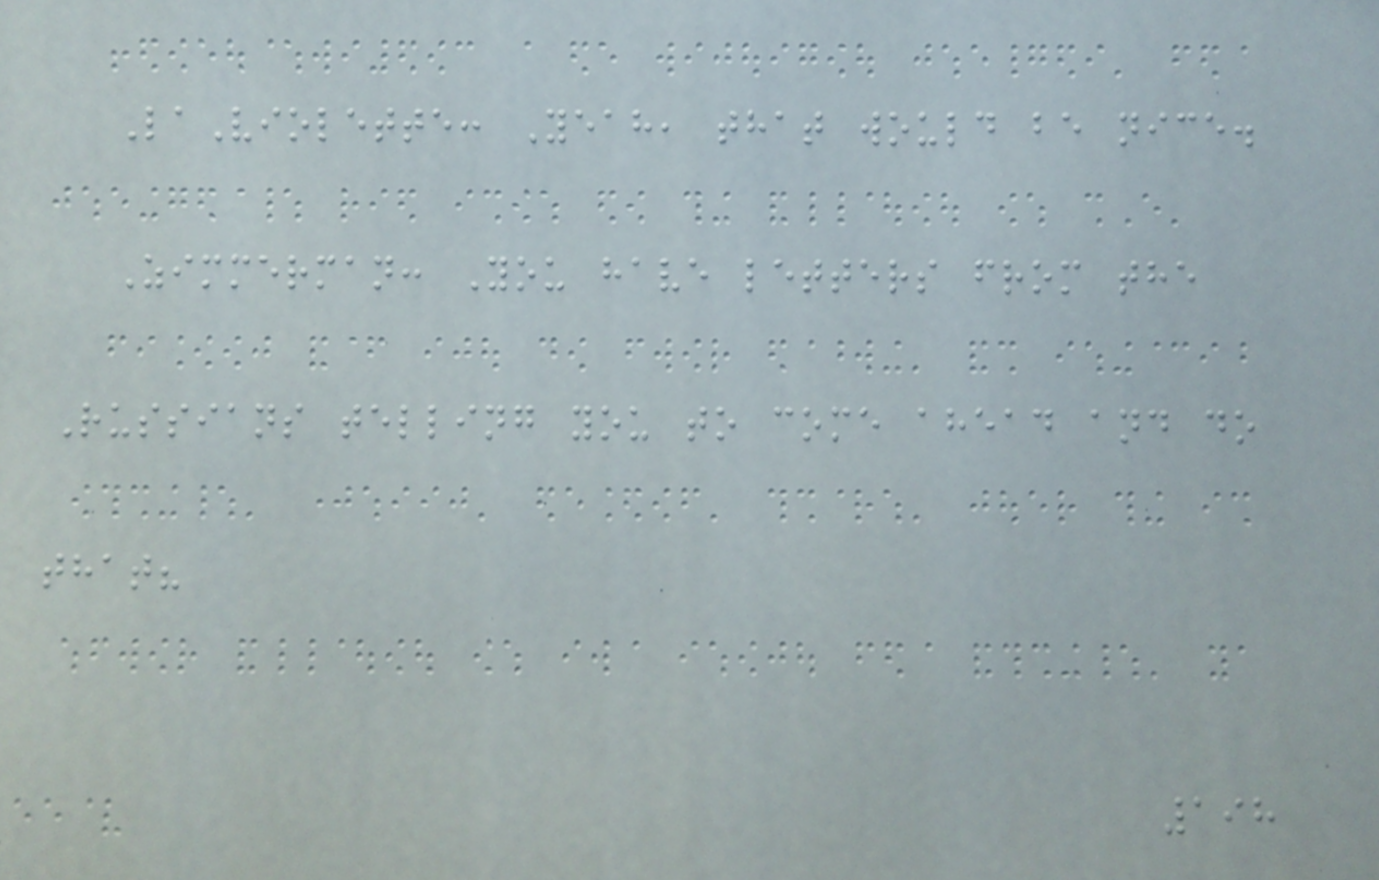LaViolette: Yeah, that would be nice.
Zimmerman: You have letters from the
Russians telling you to come ahead and do
that?
198
